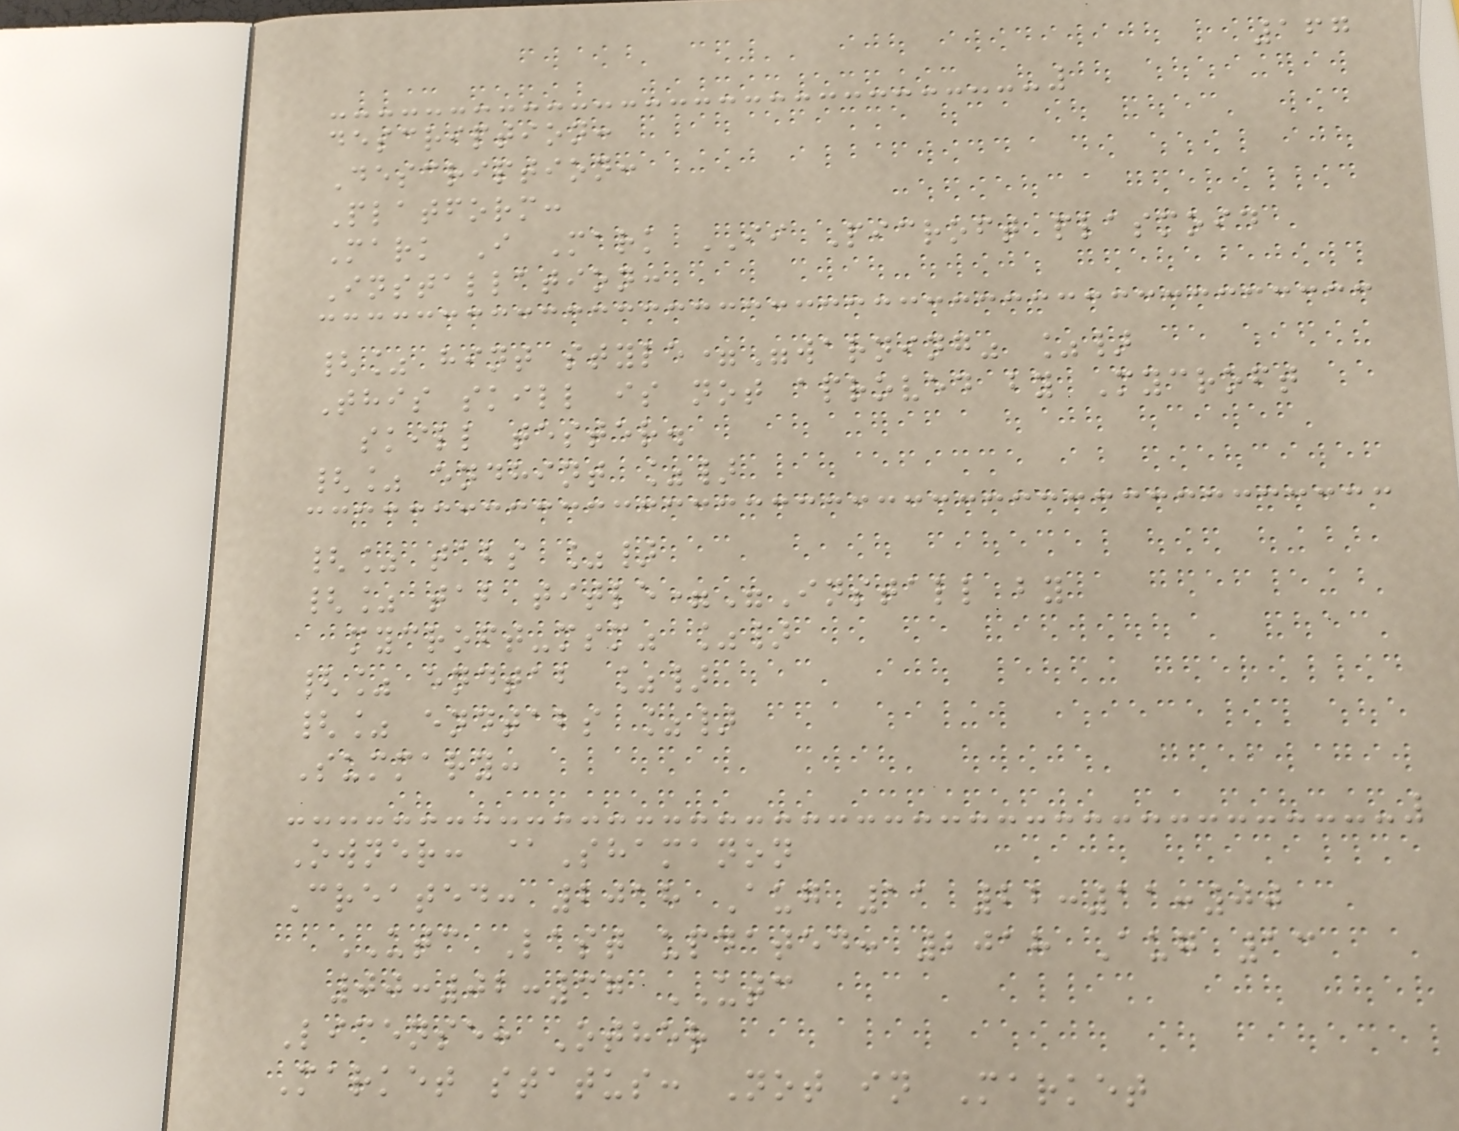167
description:
Description:
Platform:
Mark I Mark II Picroft plasmoid
Installation:
{% hint style="warning" %}
This skill is not aproved by Mycroft
skill tester.
{% endhint %}
{% tabs %}
{% tab title="Install by
mycroft-msm" %}
{% endtab %}
{% endtabs %}
Summary:
Owner: @Shamanon
Created: 2018 Aug 11 22:11:00
UTC Last updated: 2018 Aug 13
00:02:37 UTC
License: Other
Market status: Not in Market
